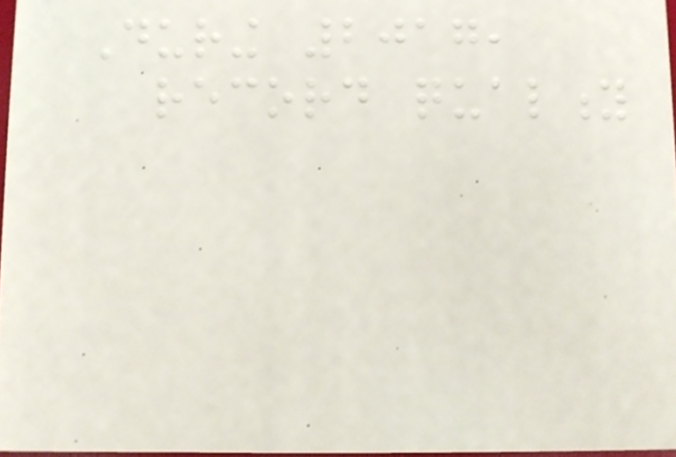During 2017,
record quality
